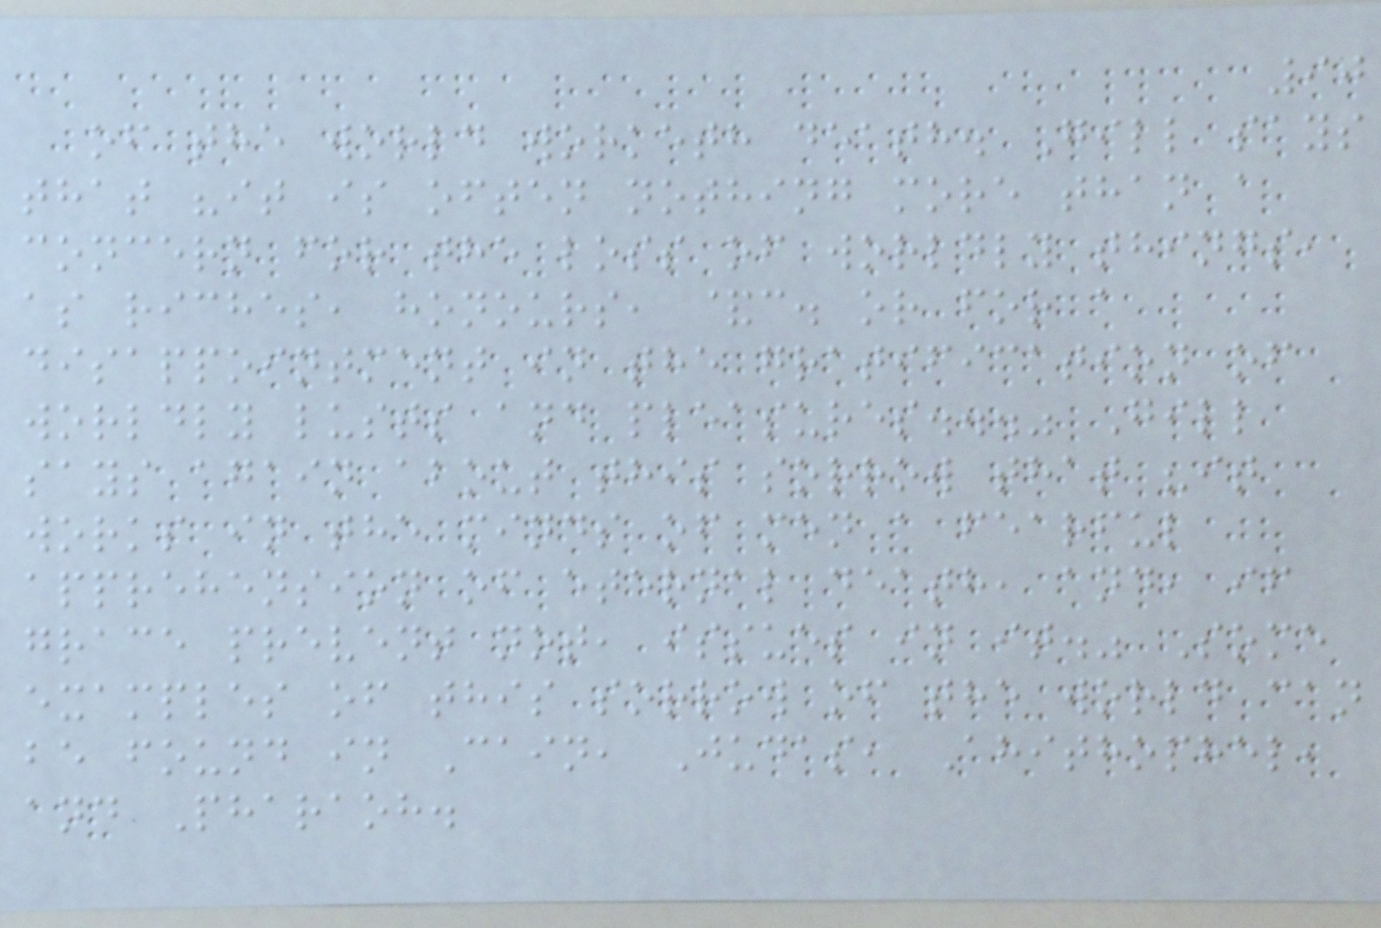90
of the world worketh death. Gill says
that "it is often nothing more than a
concern for the loss of worldly things,
as riches, honours, &c. or for a
disappointment in the gratification of
worldly lusts and pleasures..." Gill
says again about this sorrow that "it
works in the minds of men a fearful
apprehension of eternal death, and, if
grace prevent not, issues in it." Some
examples of this sorrow of the world can
be found in Cain, Judas, Ahithophel,
and Pharaoh.
